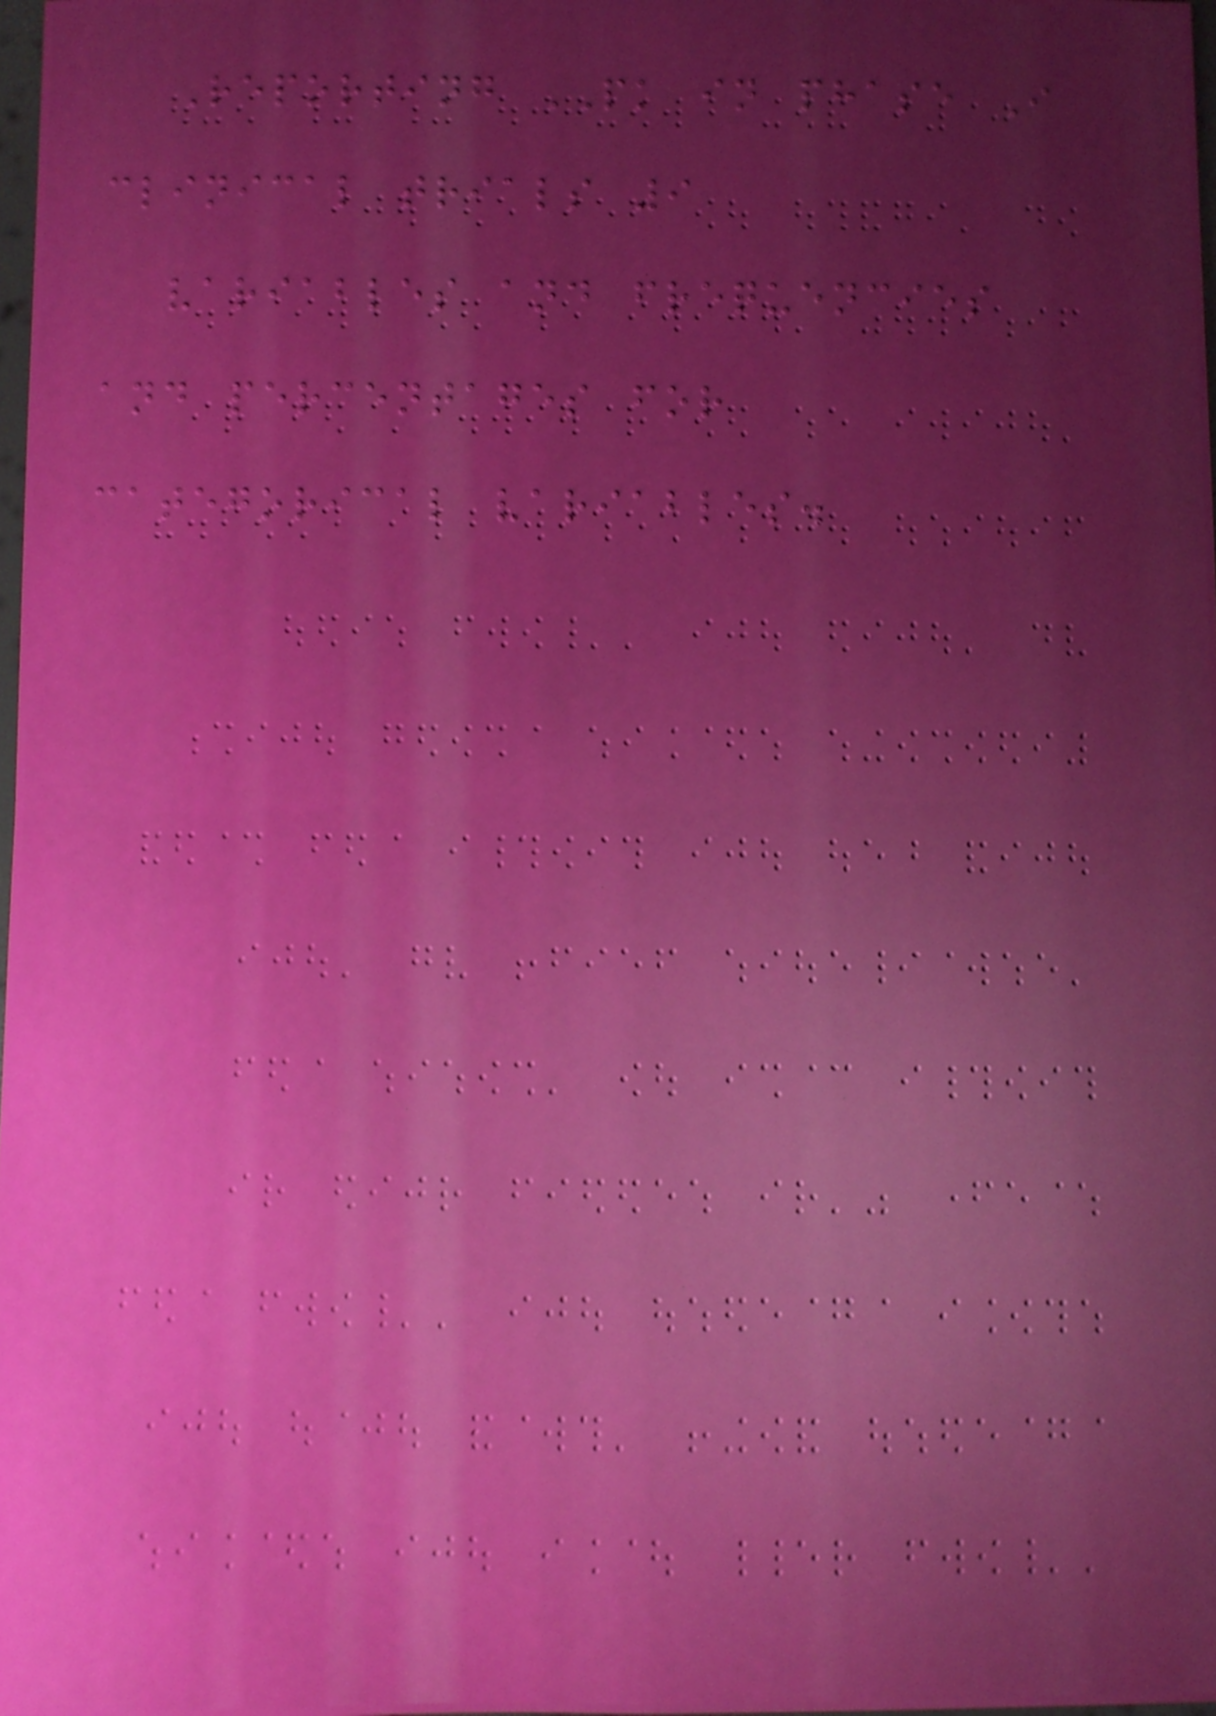Reporting PK in phase I
clinical trials 9
variables and frequencies
and percentages for
categorical variables.
